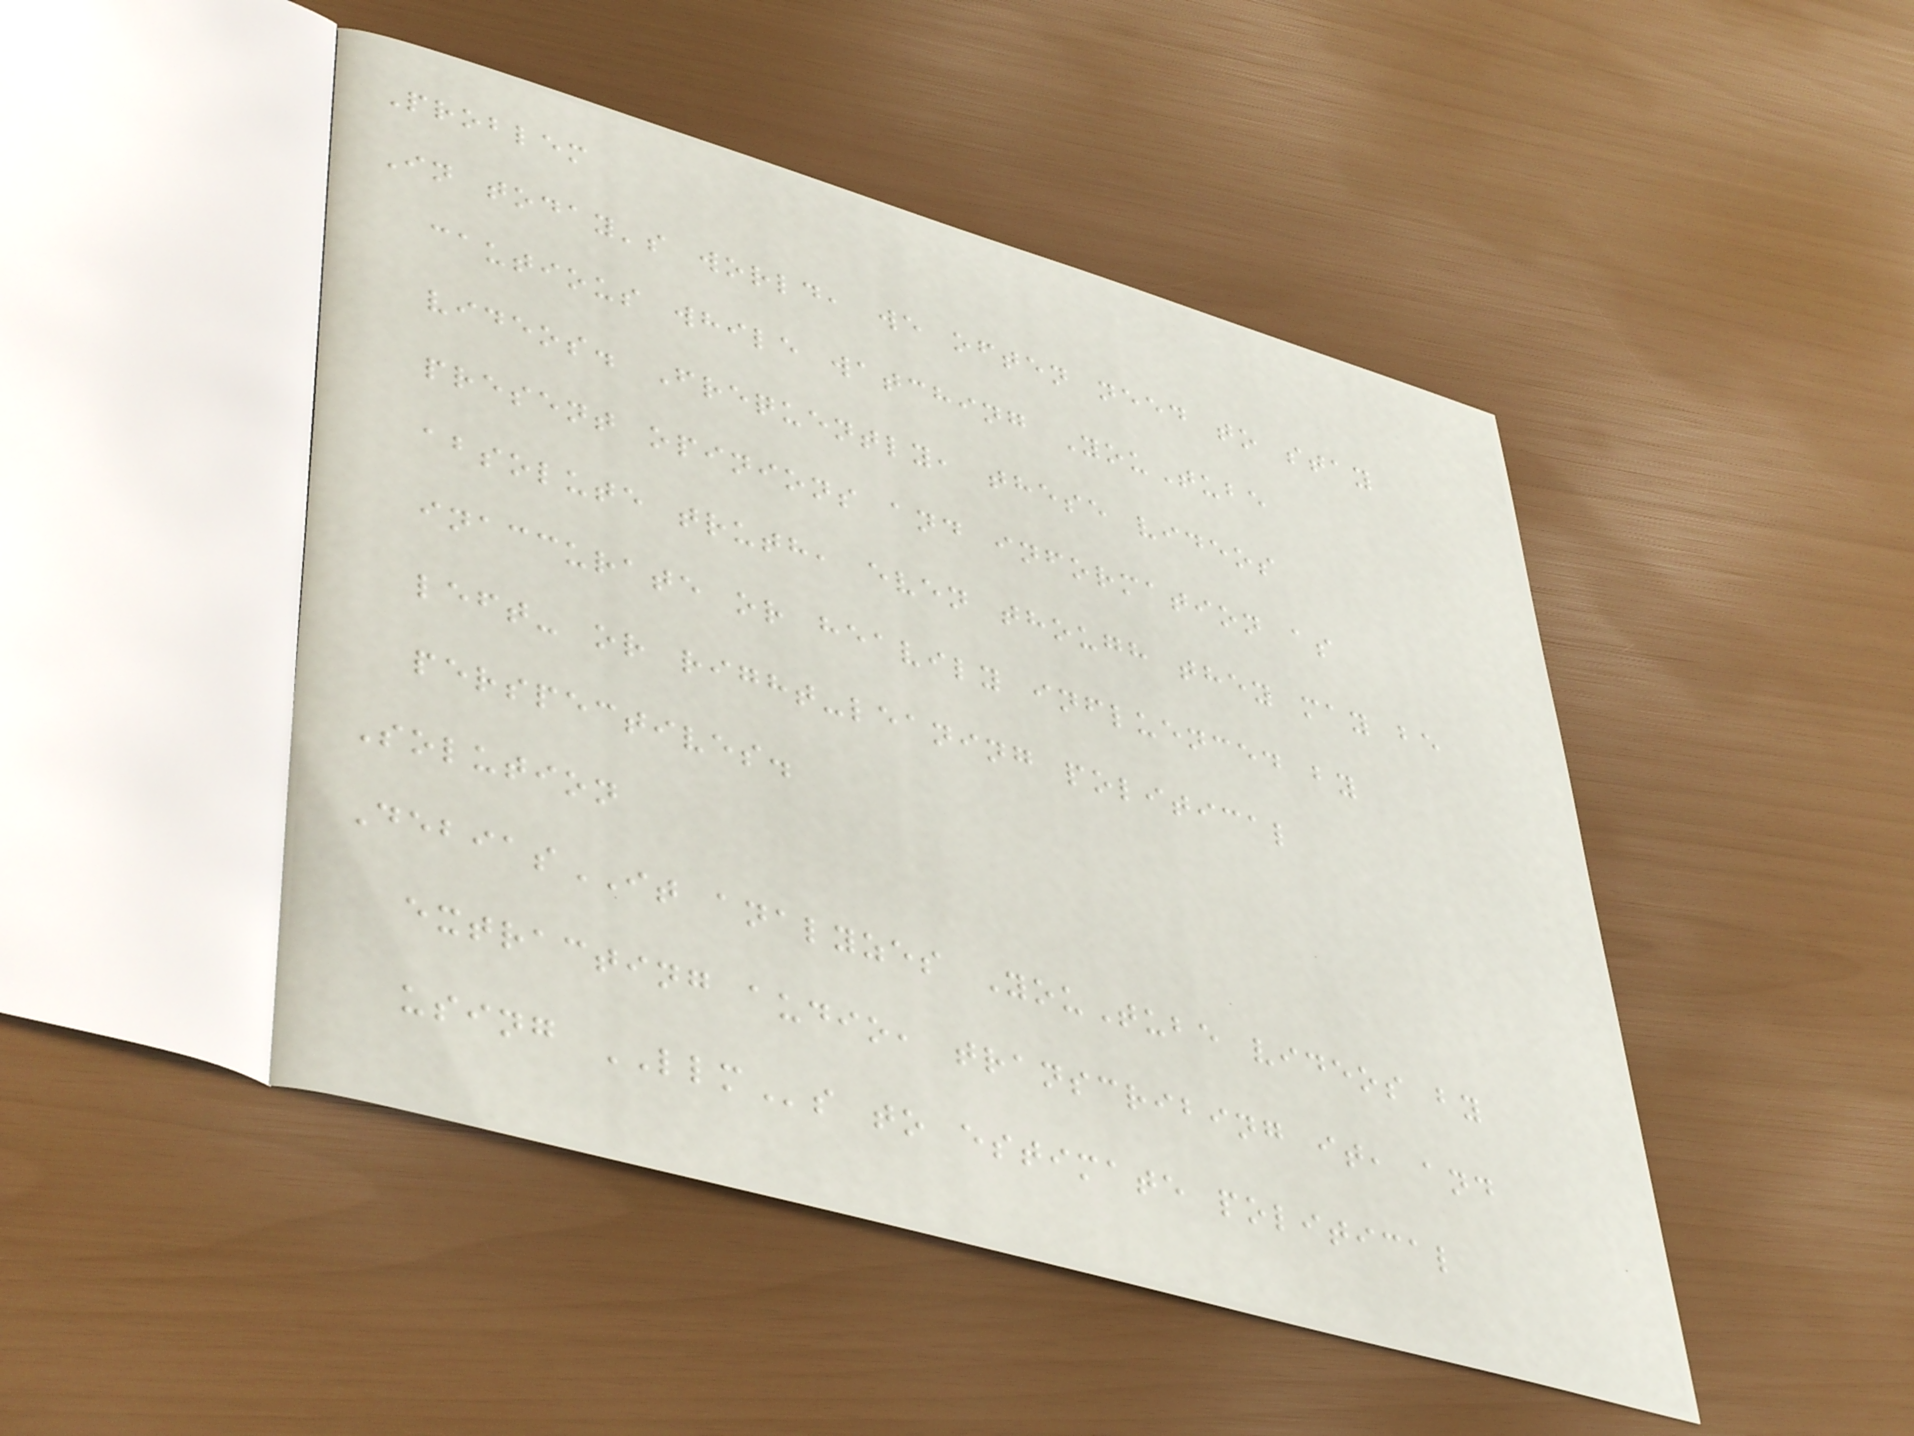Problem
In today's world, we often need to stay
cautious while watching YouTube
videos. Frequently, these videos
present opinions and information as
absolute truth, even though they may be
inaccurate or heavily influenced by
left- or right-leaning political
perspectives.
Solution
DebiasIT analyzes YouTube videos by
extracting audio, transcribing it, and
using LLMs to estimate political
